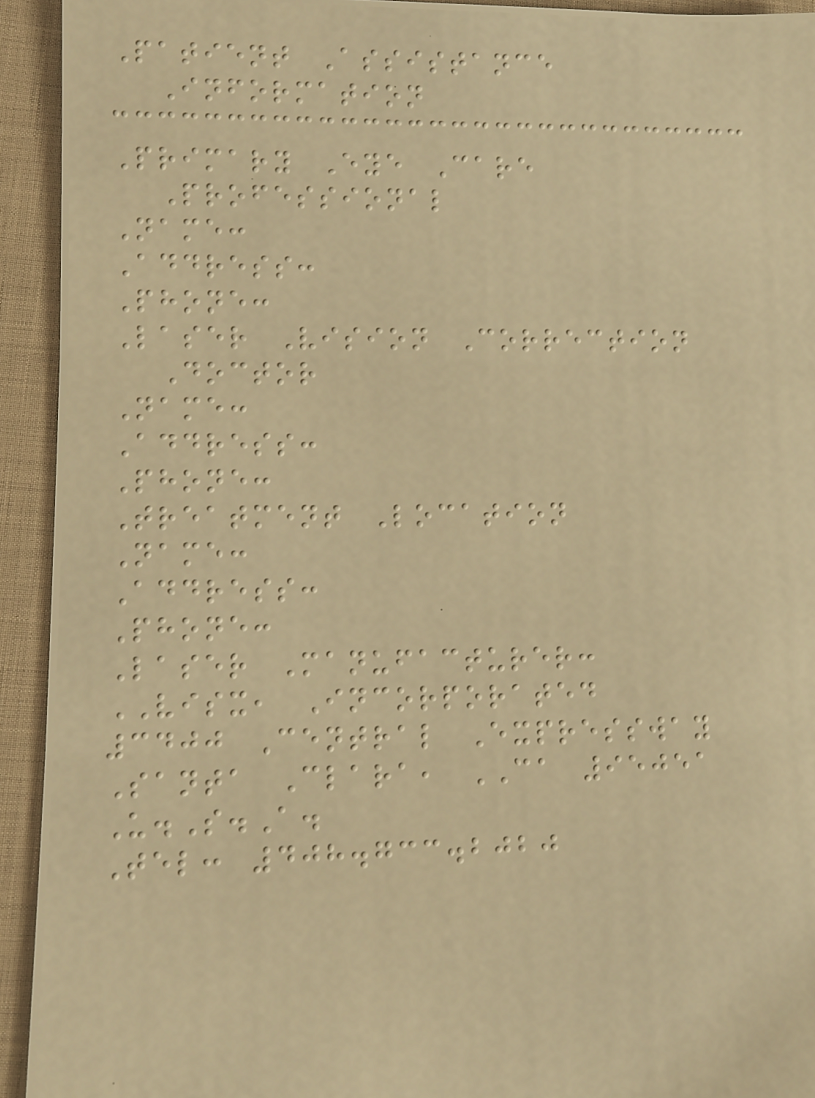Patient Assistance
Information
Primary Eye Care
Professional
Name:
Address:
Phone:
Laser Vision Correction
Doctor
Name:
Address:
Phone:
Treatment Location
Name:
Address:
Phone:
Laser Manufacturer:
VISX, Incorporated
3400 Central Expressway
Santa Clara, CA 95051
U.S.A.
Tel: 408.733.2020
